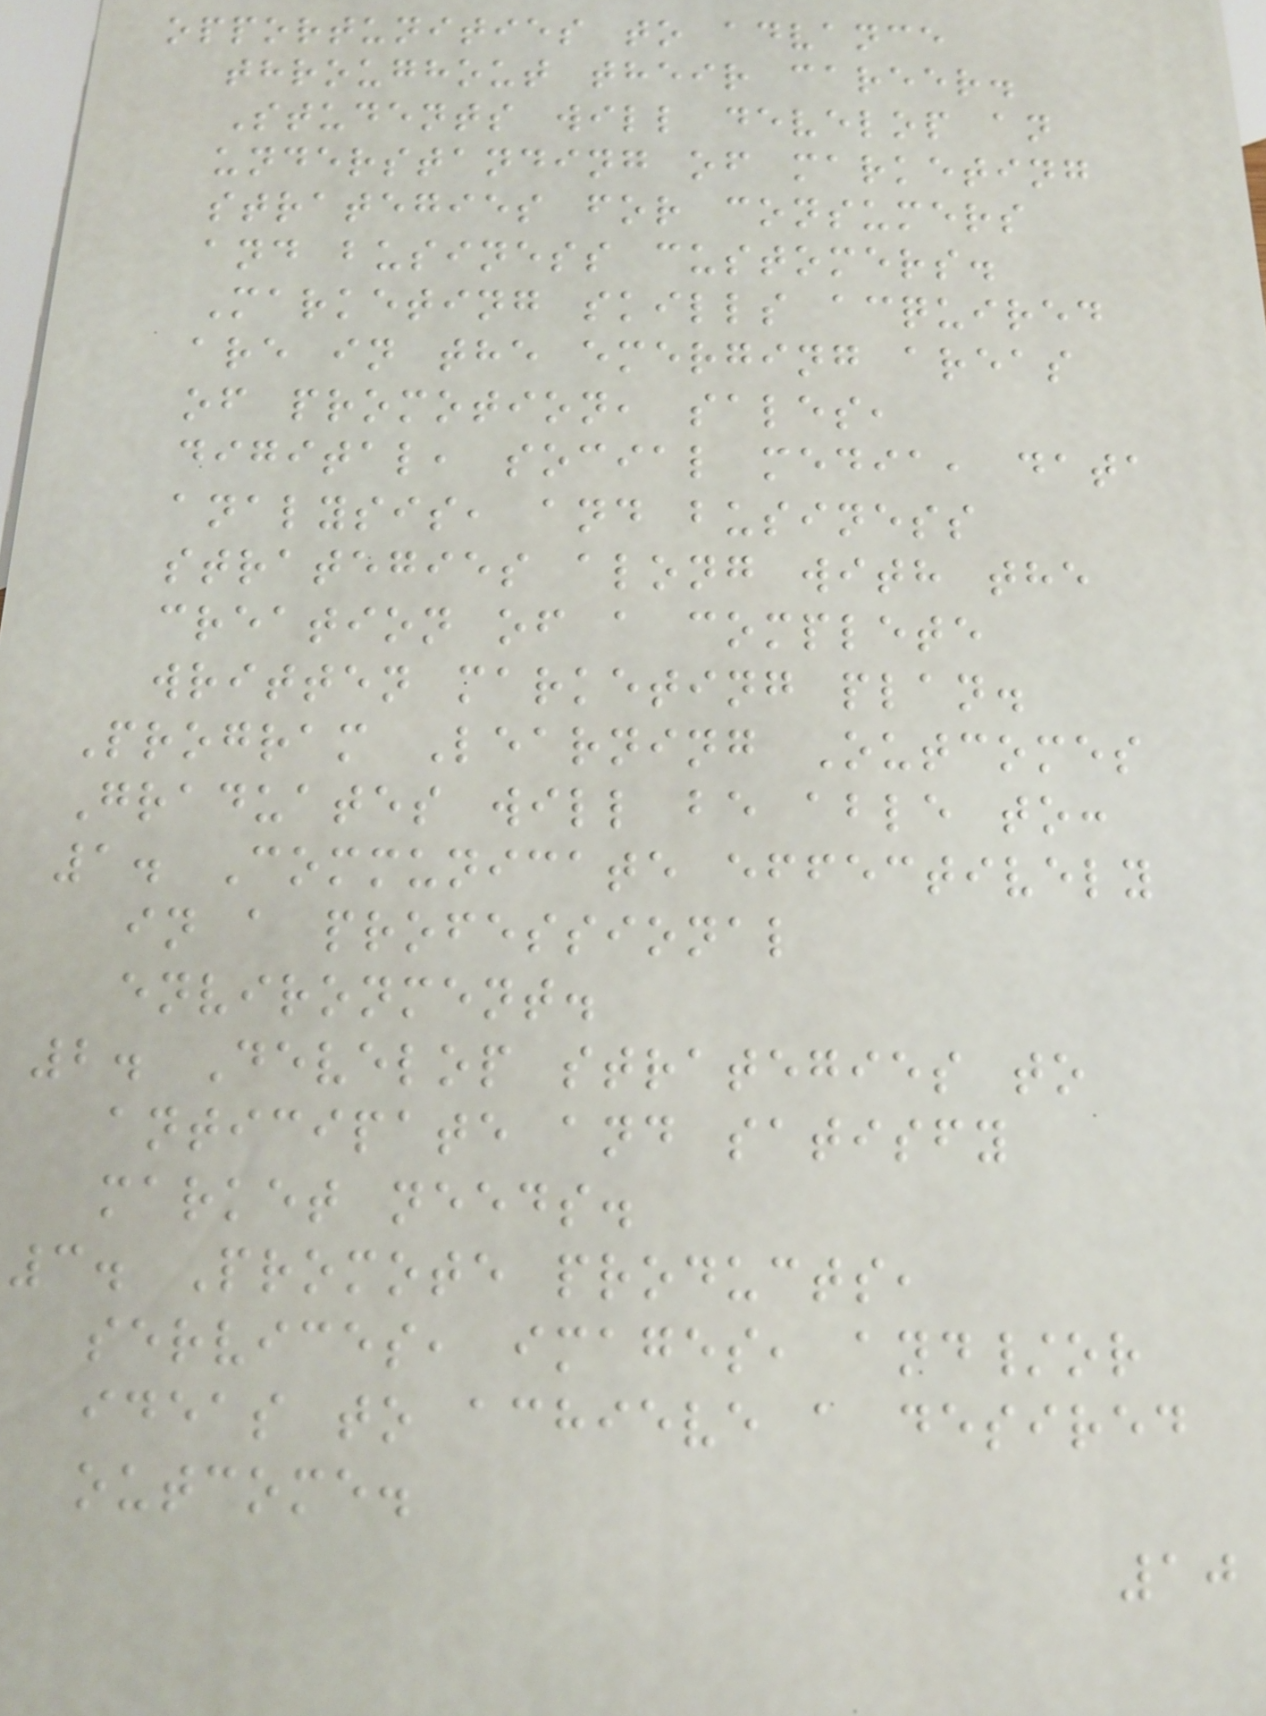opportunities to advance
throughout their career.
Students will develop an
understanding of marketing
strategies for consumers
and business customers.
Marketing skills acquired
are in the emerging areas
of promotion, sales,
digital, social media, data
analysis, and business
strategies along with the
creation of a complete
written marketing plan.
Program Learning Outcomes
Graduates will be able to:
1. Communicate effectively
in a professional
environment.
2. Develop strategies to
anticipate and satisfy
market needs.
3. Promote products,
services, images, and/or
ideas to achieve a desired
outcome.
10
